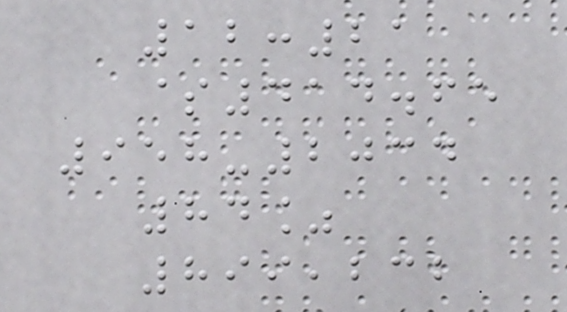12:21
$414.65
958-2034
84%
899,232
